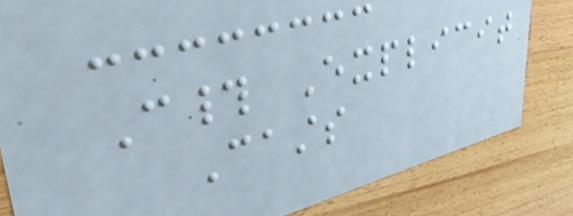C# Explicit
Casts
